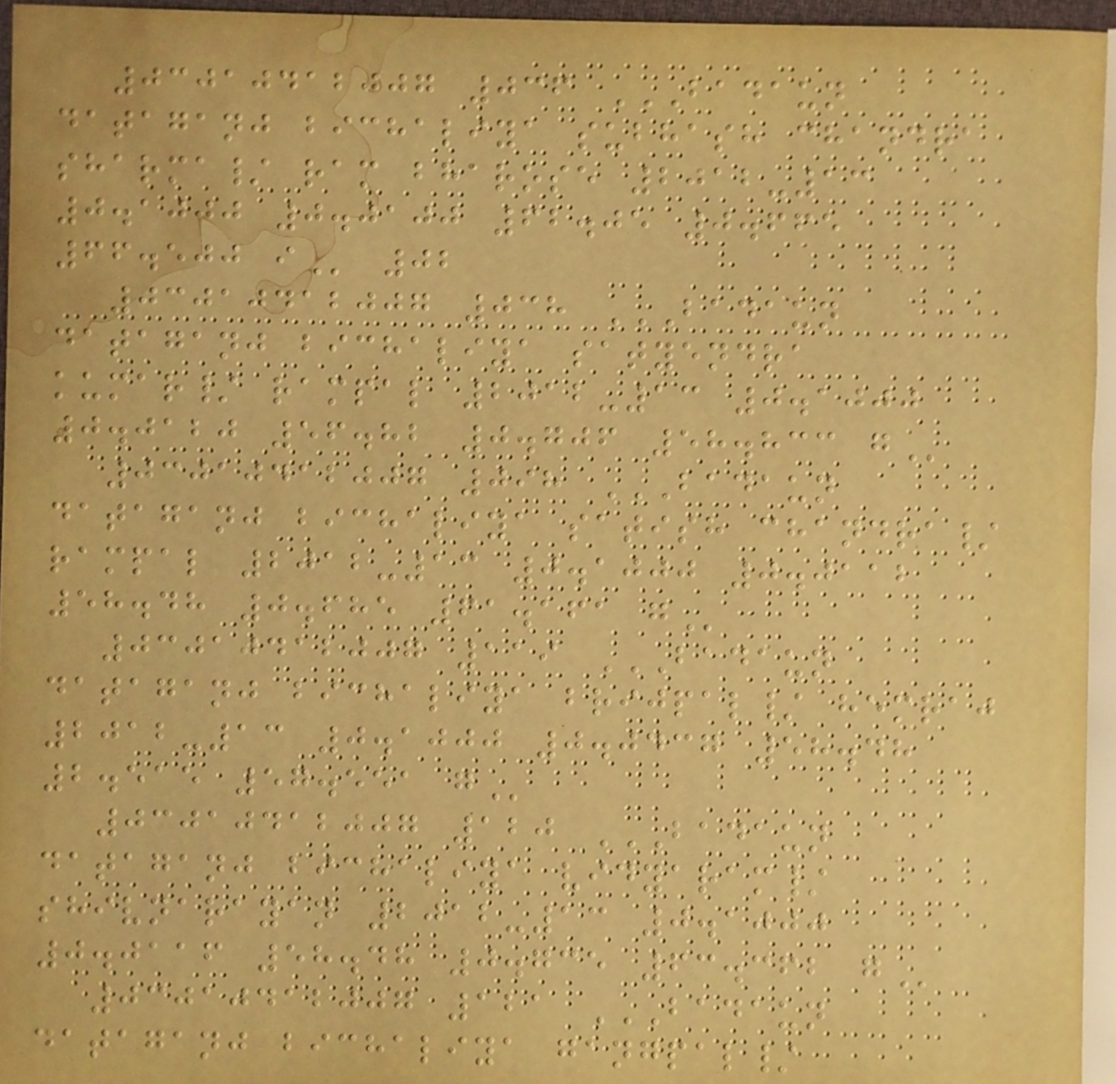03010412007 036 BADAUN
DATAGANJ BICHALIYA SUBHASH CHANDRA
SHARMA/ RAM BHAROSE 2012-13
0.1000 0.0100 62.05 0.665
66.500 I 02
03010412007 038 BADAUN
DATAGANJ BICHALIYA SATYENDRA
KUMAR/ RAMPAL 2012-13 0.1000
0.0120 56.82 0.706 58.833 G
03010412007 098 BADAUN
DATAGANJ BICHALIYA SATISH CHANDRA/
RAMPAL 2012-13 0.1000 0.0112
58.48 0.685 61.161 G
03010412007 119 BADAUN
DATAGANJ BICHALIYA BRIJPAL/ HEMRAJ
2012-13 0.1000 0.0437 58.48
2.515 57.551 G
03010412007 120 BADAUN
DATAGANJ BICHALIYA VIDYARAM/
SHIVNARAYAN 2012-13 0.1000
0.0116 58.48 0.735 63.362 G
03010412007 121 BADAUN
DATAGANJ BICHALIYA GANGPAL/
